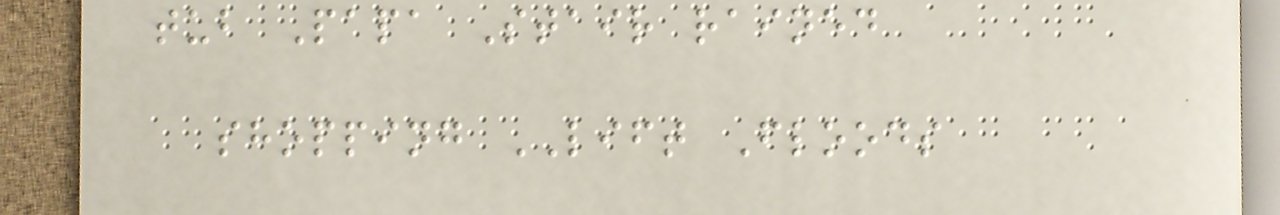tub Papa Stair rained
shopping LIFT Floods
